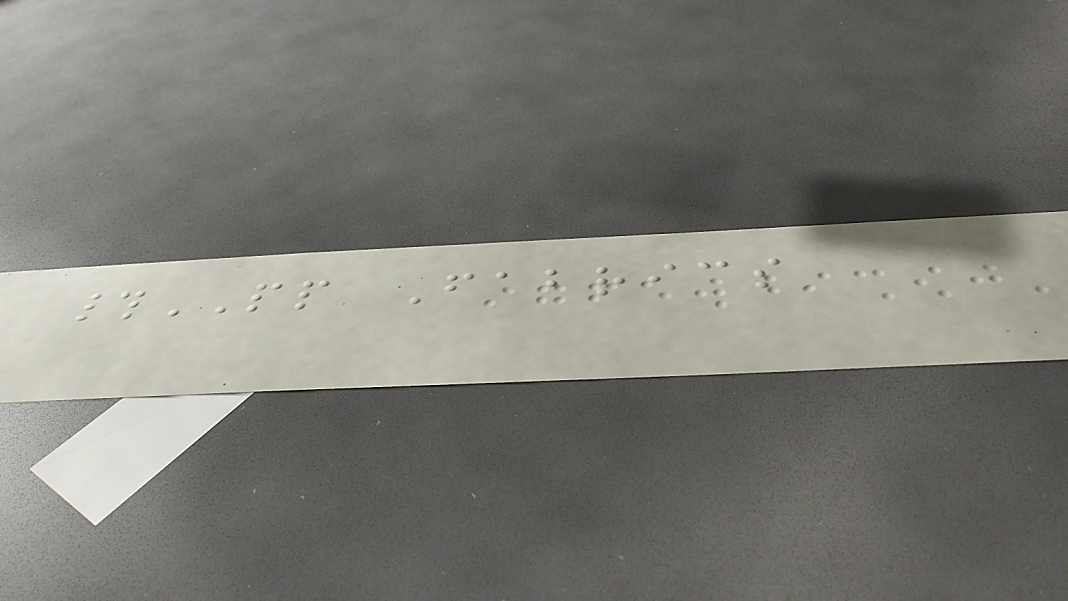#PP Fabrics
